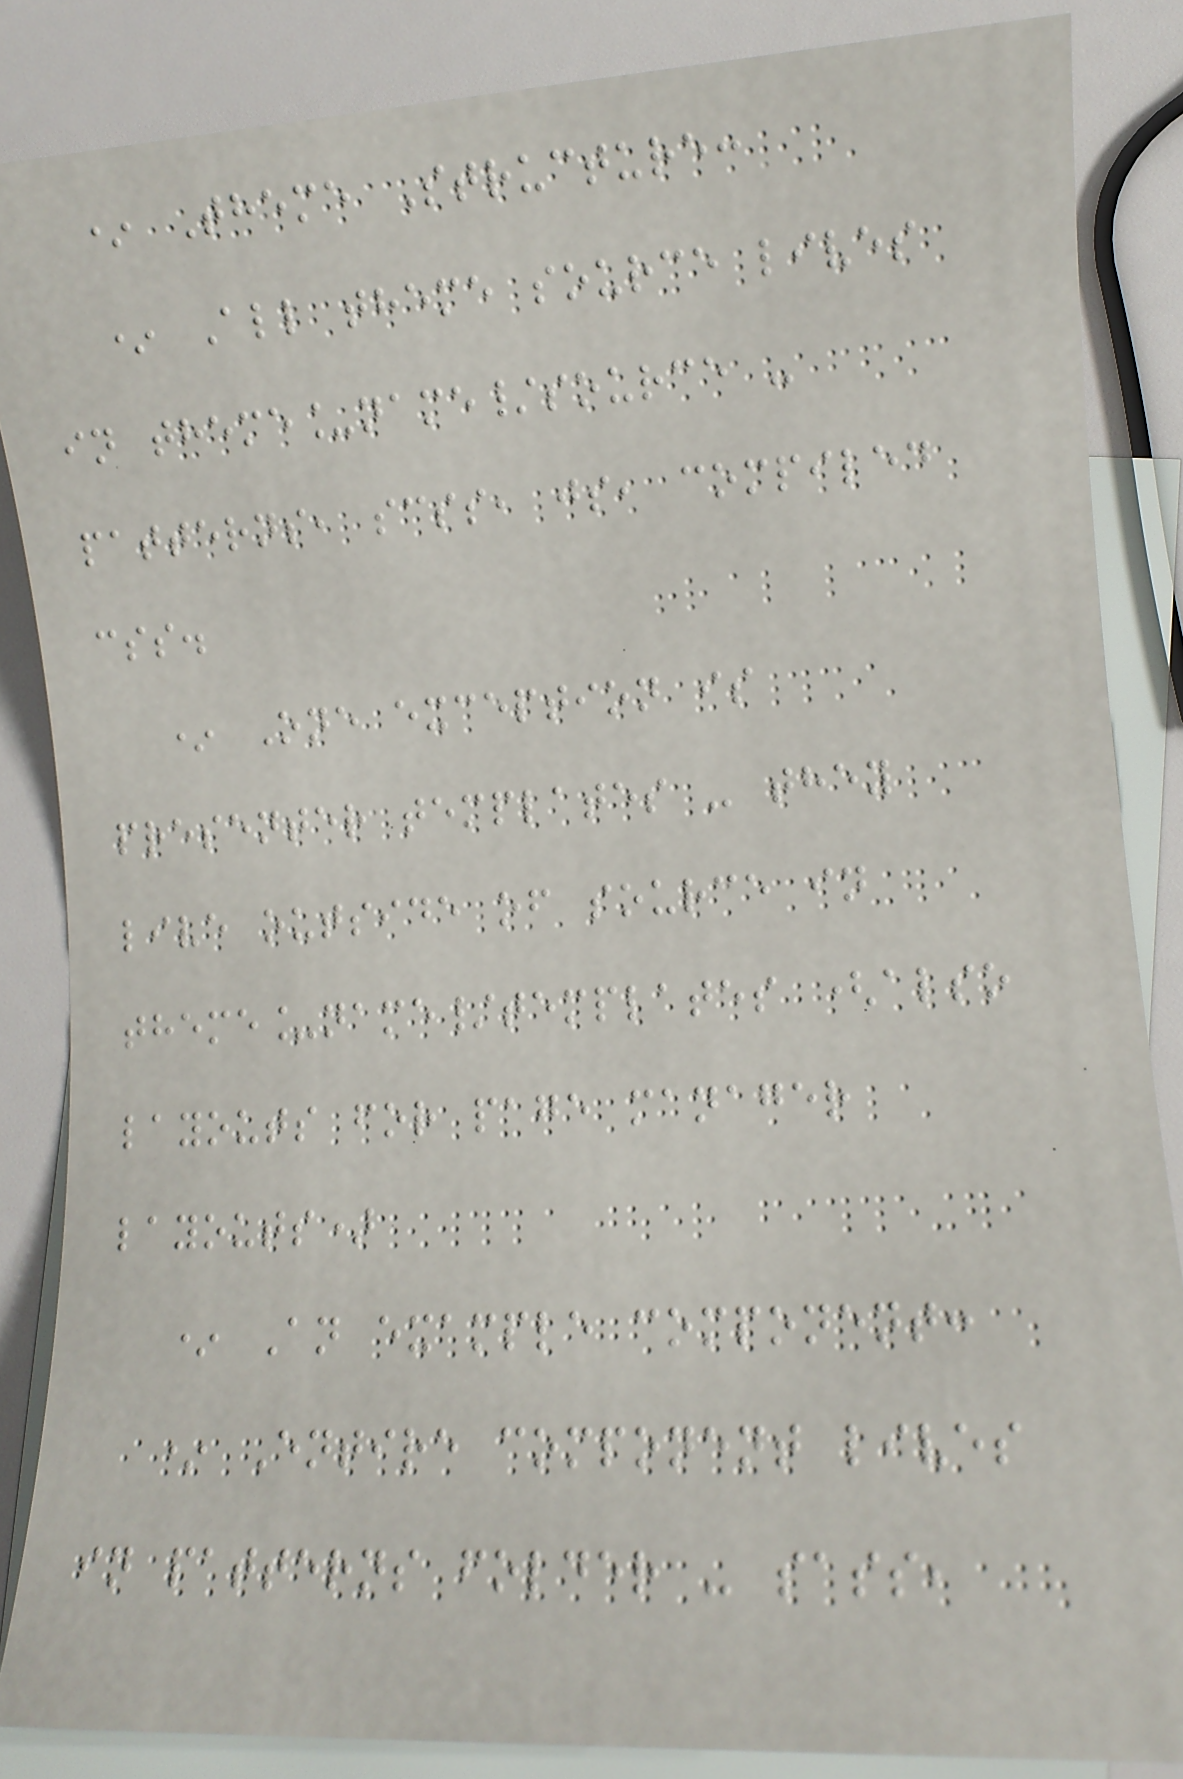* Theme Structure:
* All theme source lives
in theme_name/source -
patterns, scss, js, compiled
css.
* One exception is
presenter templates - they
live outside of source in
theme_name/templates (also
layouts for page manager
layouts)
* An example component:
* Entire component lives
in patterns folder - sass,
